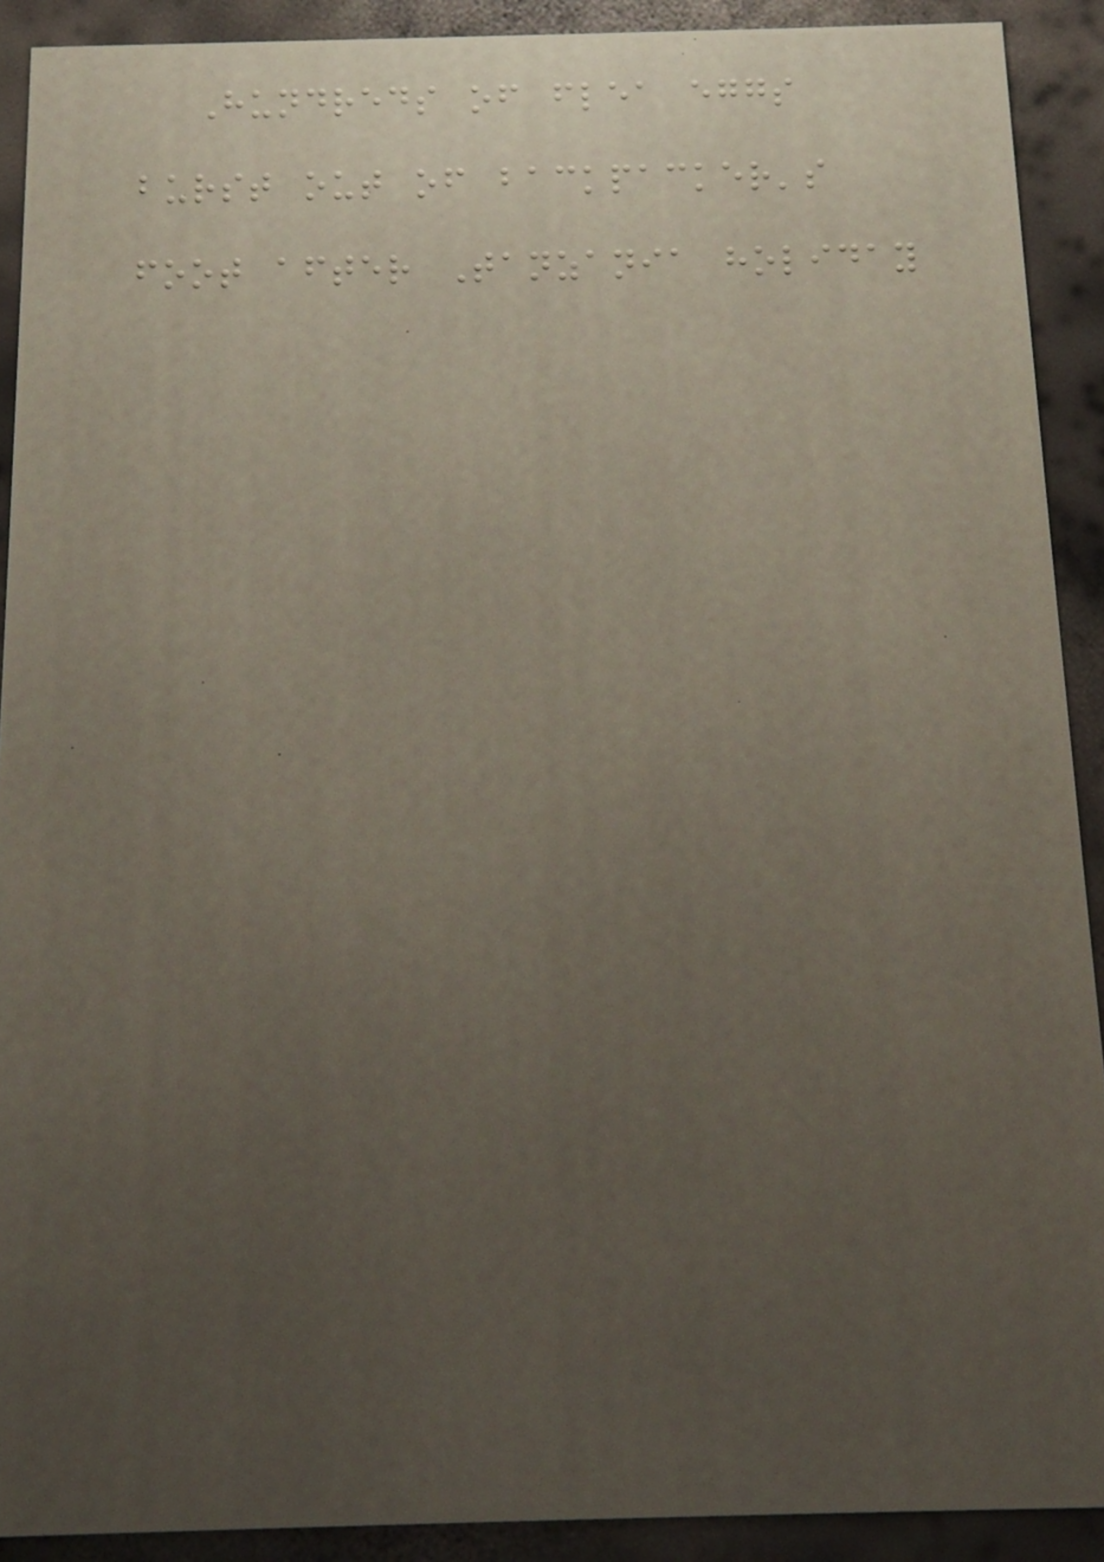Hundreds of flea eggs
burst out of backpacker's
foot after Tanzania holiday
